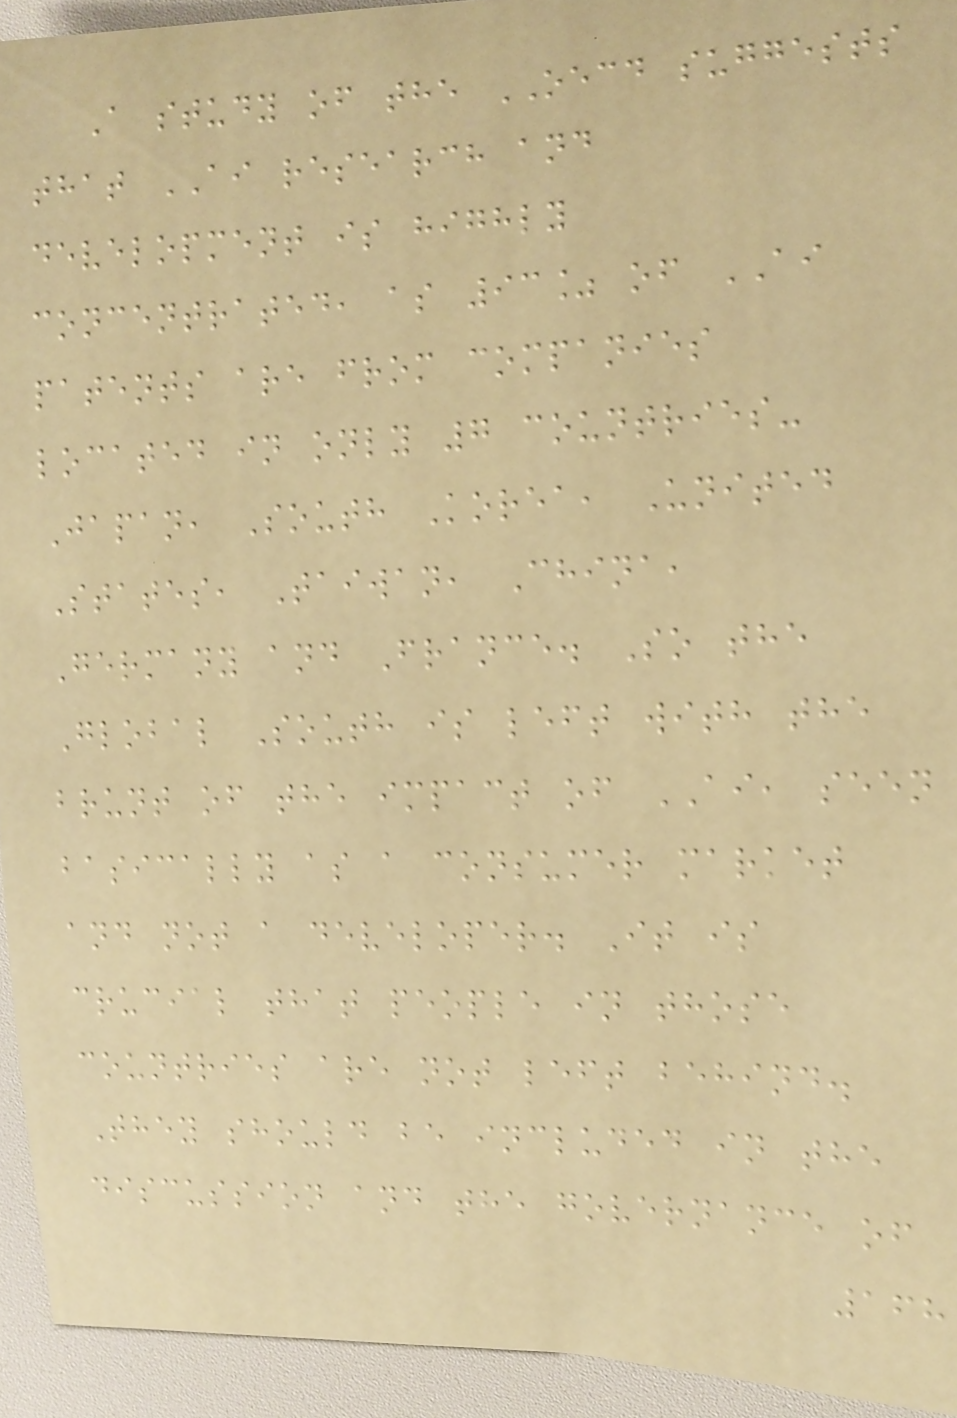A study of the OECD suggests
that AI research and
development is highly
concentrated, as 93% of AI
patents are from companies
located in only 7 countries-
Japan, South Korea, United
States, Taiwan, China,
Germany and France. So the
Global South is left with the
brunt of the impact of AI, seen
basically as a consumer market
and not a developer. It is
crucial that people in those
countries are not left behind.
They should be included in the
discussion and the governance of
168
